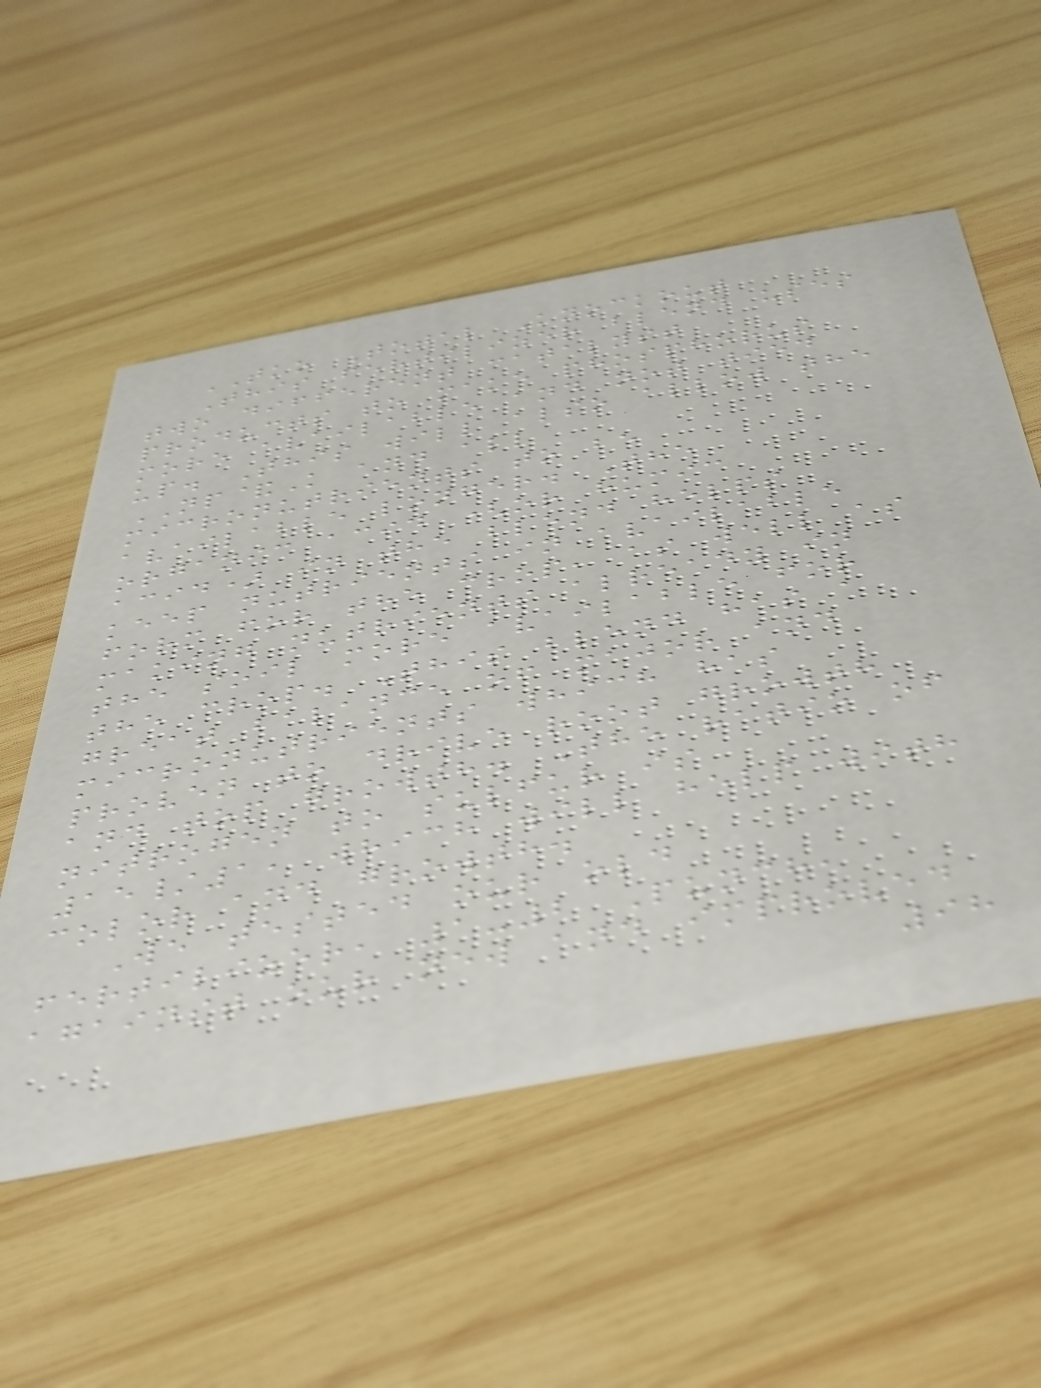TKO Total Knockout
This fertilizer blend uses
two different catalyst
products to make phosphorus
more available and not tied
up. This will also allow the
NP&K and all
micronutrients to be
available longer. The
organic acid (or humic
acid) in the blend helps
keep nutrients in available
form for the crop, as well as
making nutrients already in
the soil more available for
the crop. This blend has a
great balance of major and
micronutrients which has
proven to drive root growth
and top growth. The ratio of
nitrogen to sulfur is
15/1, which will help with
color and growth.
We tested our old
fertilizer, 1-2 Punch,
against our new and improved
98
